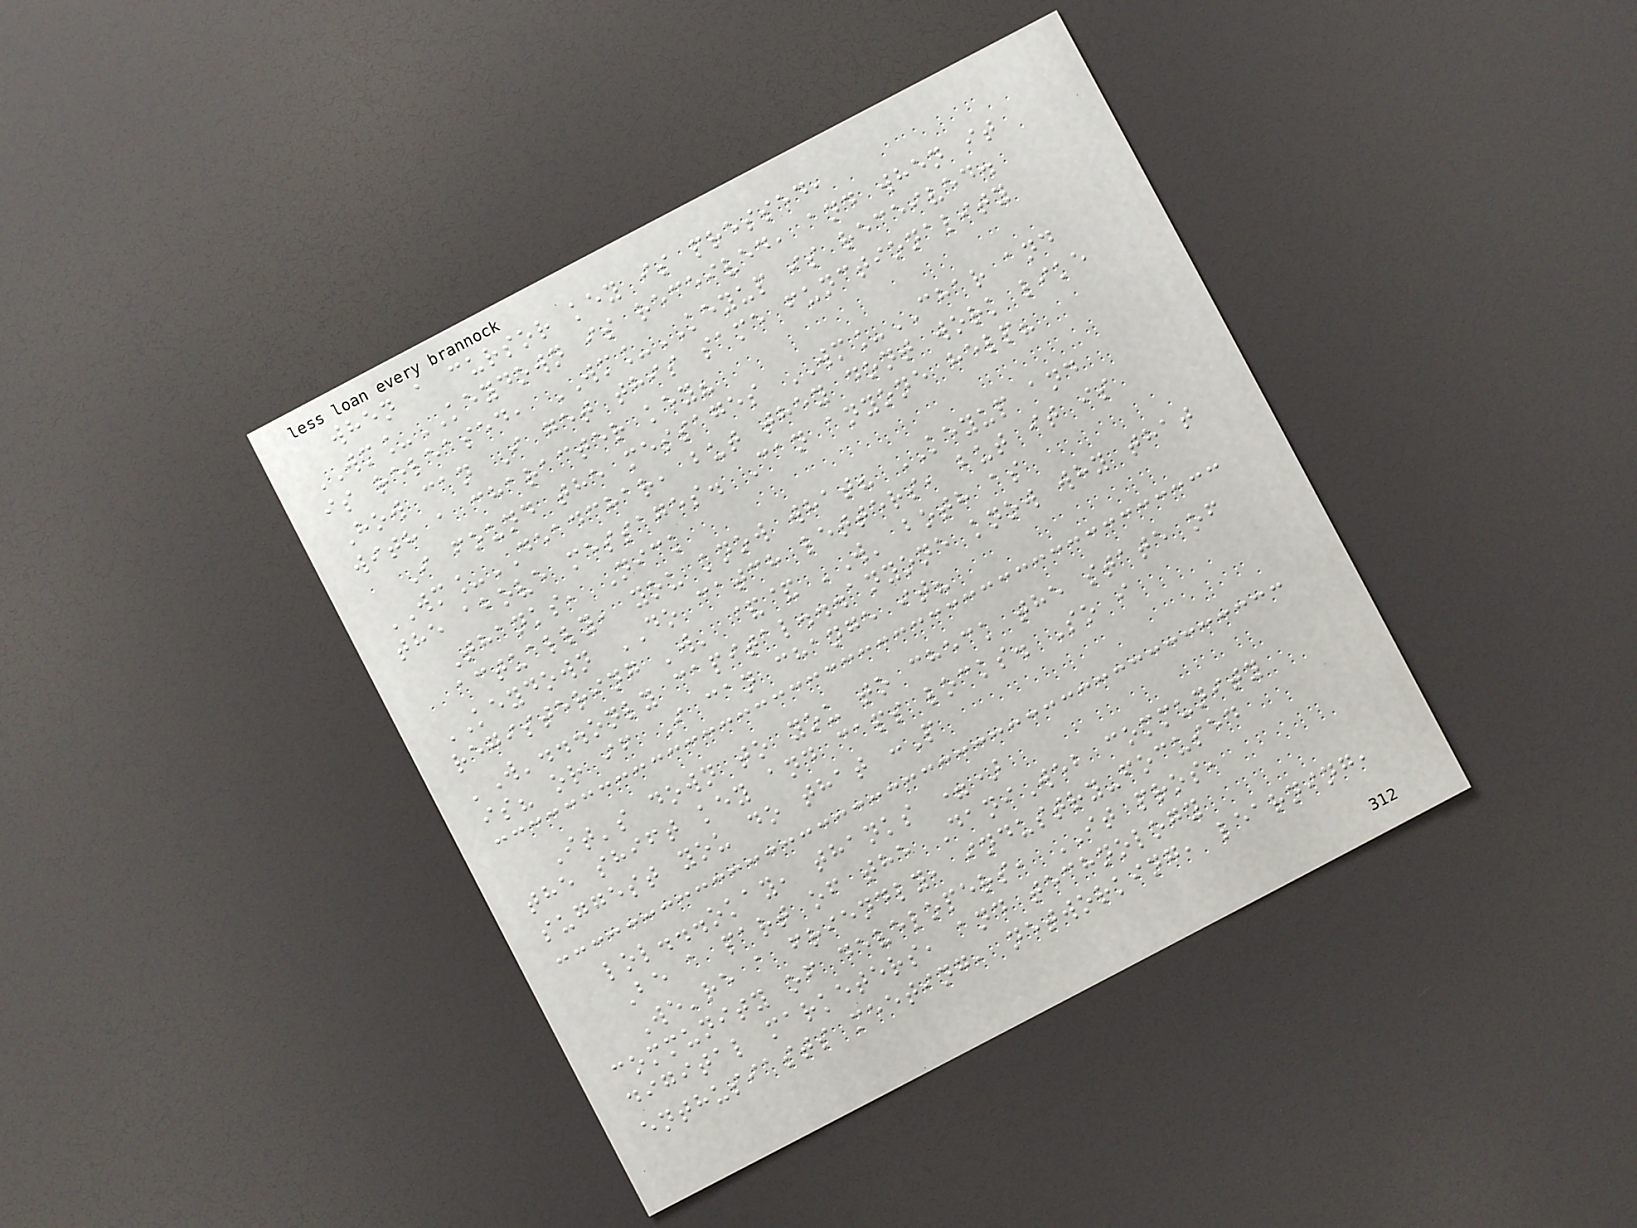when a cursor key is pressed,
WM_KEYDOWN is received, and when it
is released, WM_KEYUP is received.
How can I get this same functionality
with a character key?
I found the messages WM_CHAR and
WM_DEADCHAR, but they dont work like
the above messages. Can anyone help?
Thanks, Nick
actually, you know what? KEYUP and
KEYDOWN DO catch letters, but it is
registering 'w' && 'W' both as
'W'...only capital...anyone know why that
is? or if I can change it?
It's down to you to check the state of
the shift key and caps locks. So i
suggest you do that :P
lol...okay, thanks =)
Be a part of the DaniWeb community
We're a friendly, industry-focused
community of developers, IT pros,
digital marketers, and technology
enthusiasts meeting, networking, learning,
